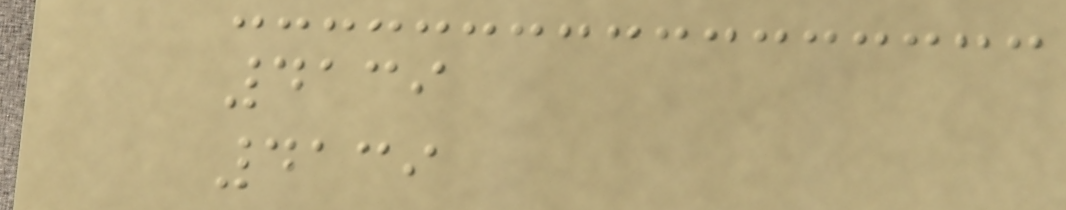4139
4139
